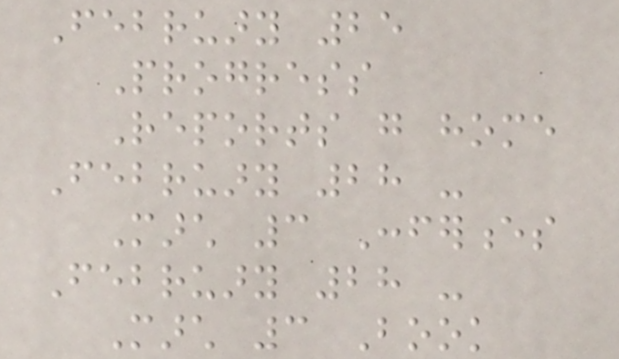February 25
Progress
Reports go home
February 28 -
March 3 Conferences
February 28 -
March 3 Book
